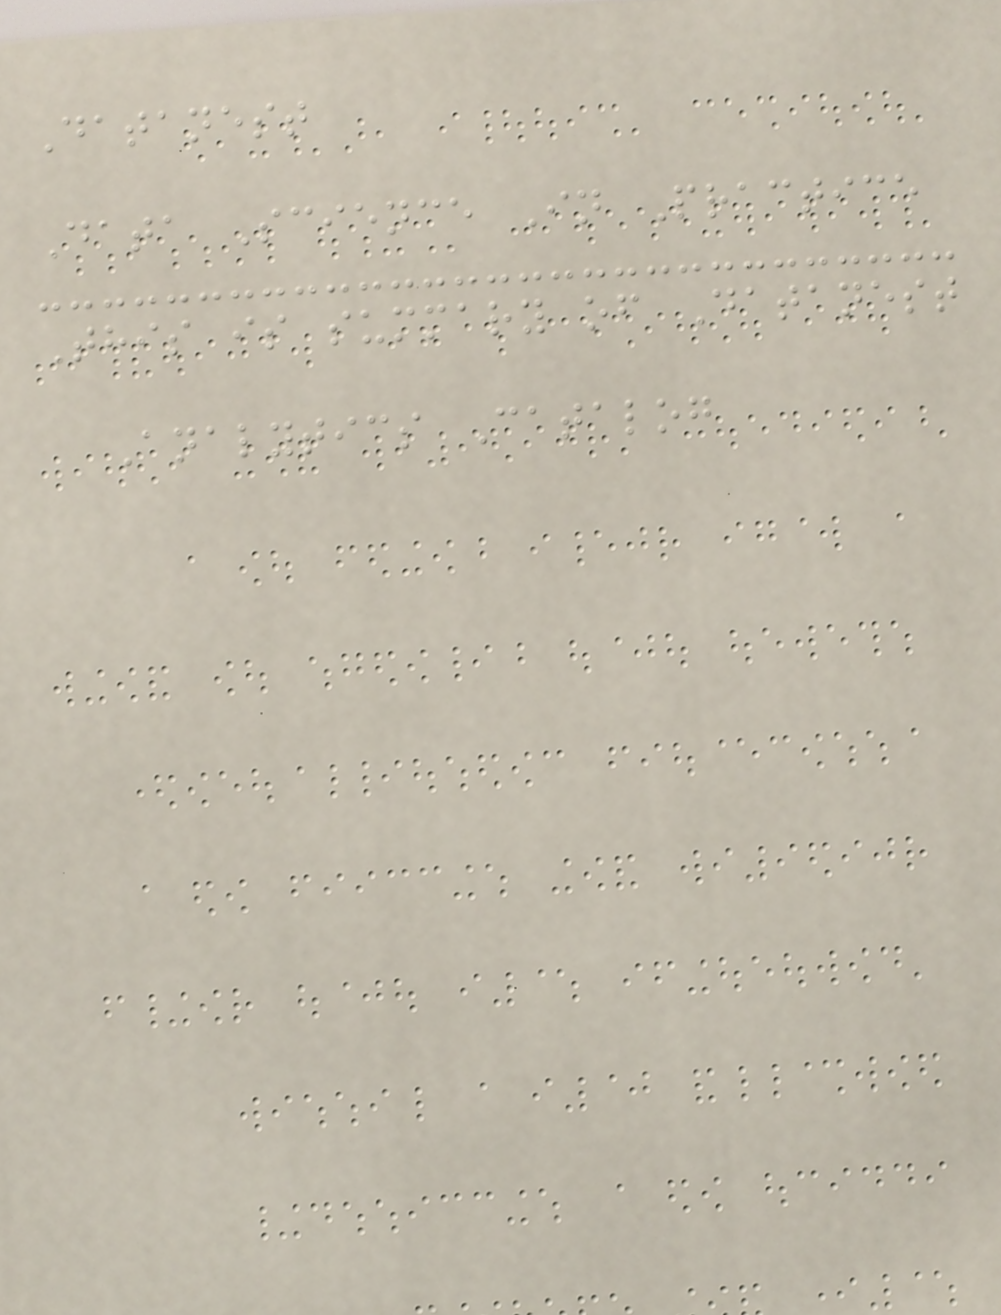Datanest
Data Science In Practice
This is summary of Datanest
Analytics Catalog
